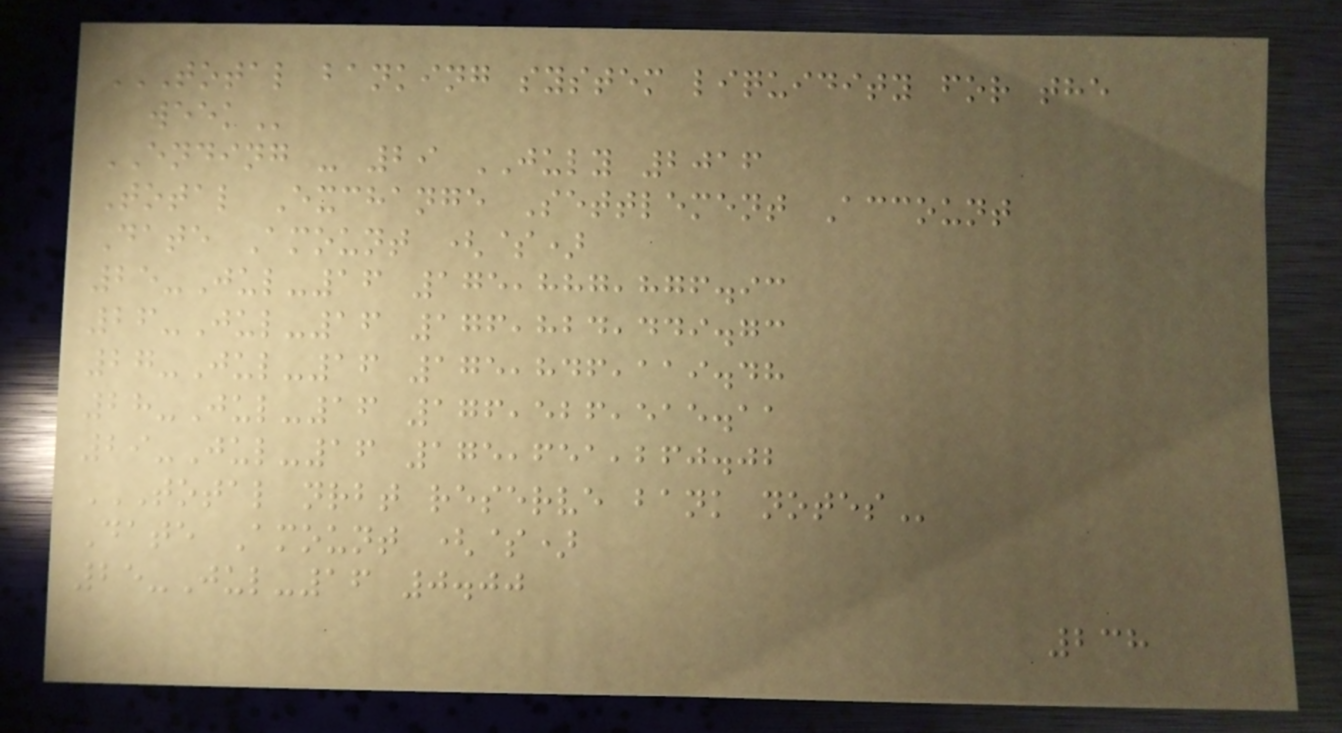TOTAL BANKING SYSTEM LIQUIDITY FOR THE
WEEK
ENDING - 29 JULY 2016
Total Exchange Settlement Account
Date Amount ($)
25-Jul-16 175,887,876.93
26-Jul-16 176,824,449.73
27-Jul-16 175,846,119.48
28-Jul-16 176,526,515.11
29-Jul-16 175,651,260.02
TOTAL NRBT RESERVE BANK NOTES
Date Amount ($)
25-Jul-16 0.00
238
